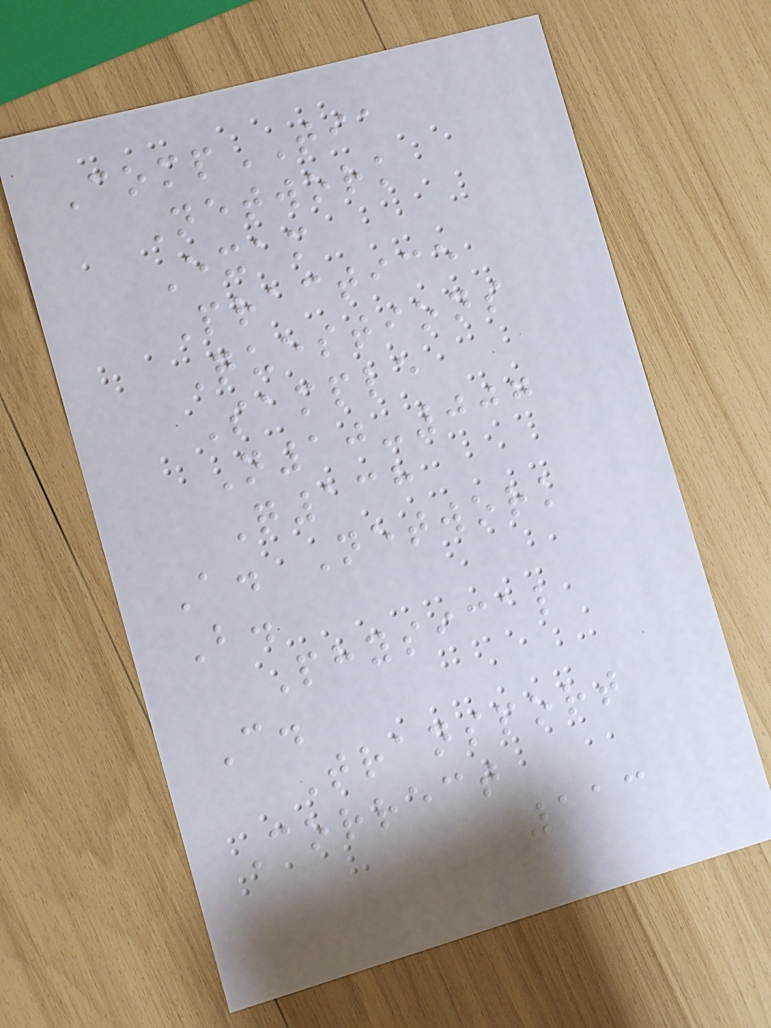CompTIA
Network
Exam
Practice
Questions
Sample
N10-007
Q138
A. Network
B.
Physical
C.
Transport
Correct
113
